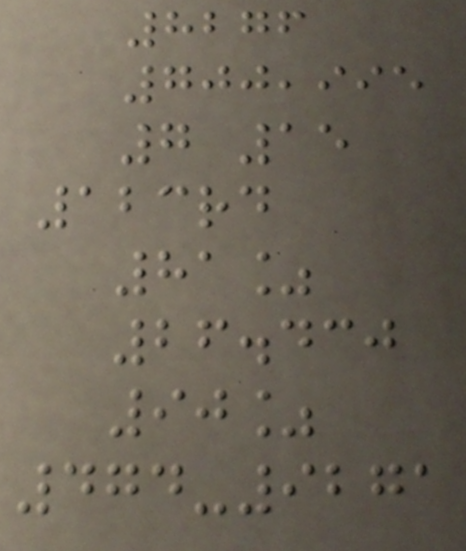8276
700,995
7 15
123rd
81%
26.430
90%
474-9271
